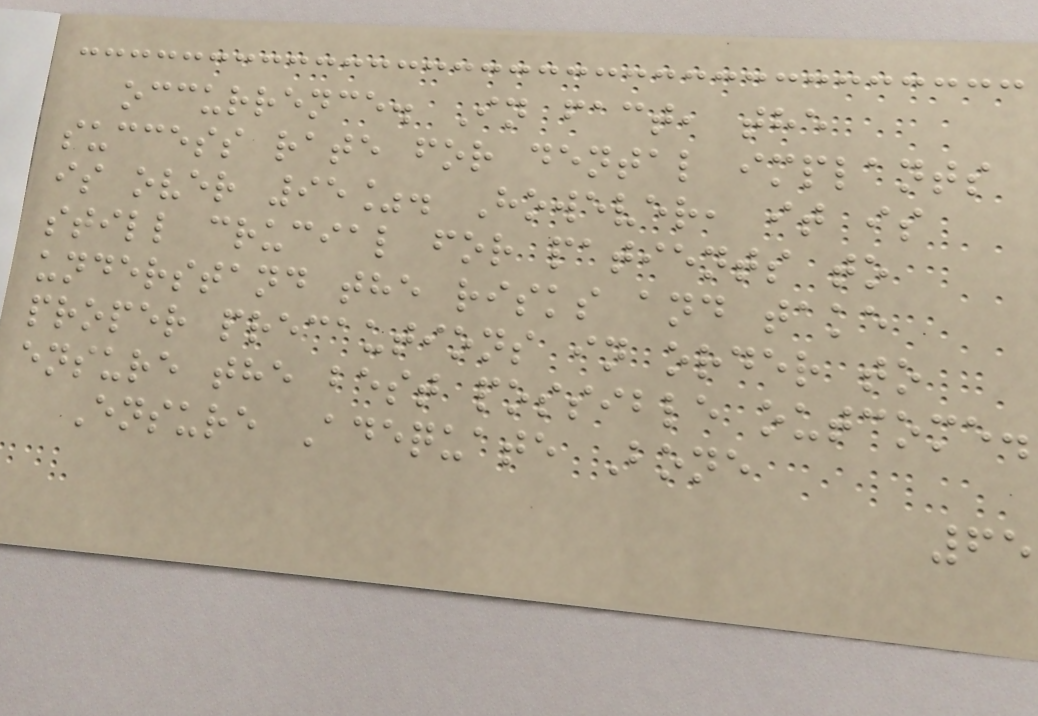occurrence. In fact, the
success rate for dental implants
is over 95%. However, it is
still crucial for patients to
understand the risks and take
proper precautions in order to
ensure the best possible outcome.
Ensure Adequate Bone
65
